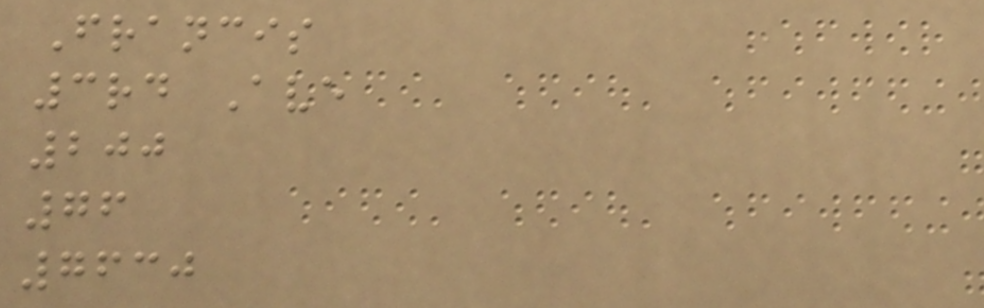Francis
3rd Ave
200
76
7630
